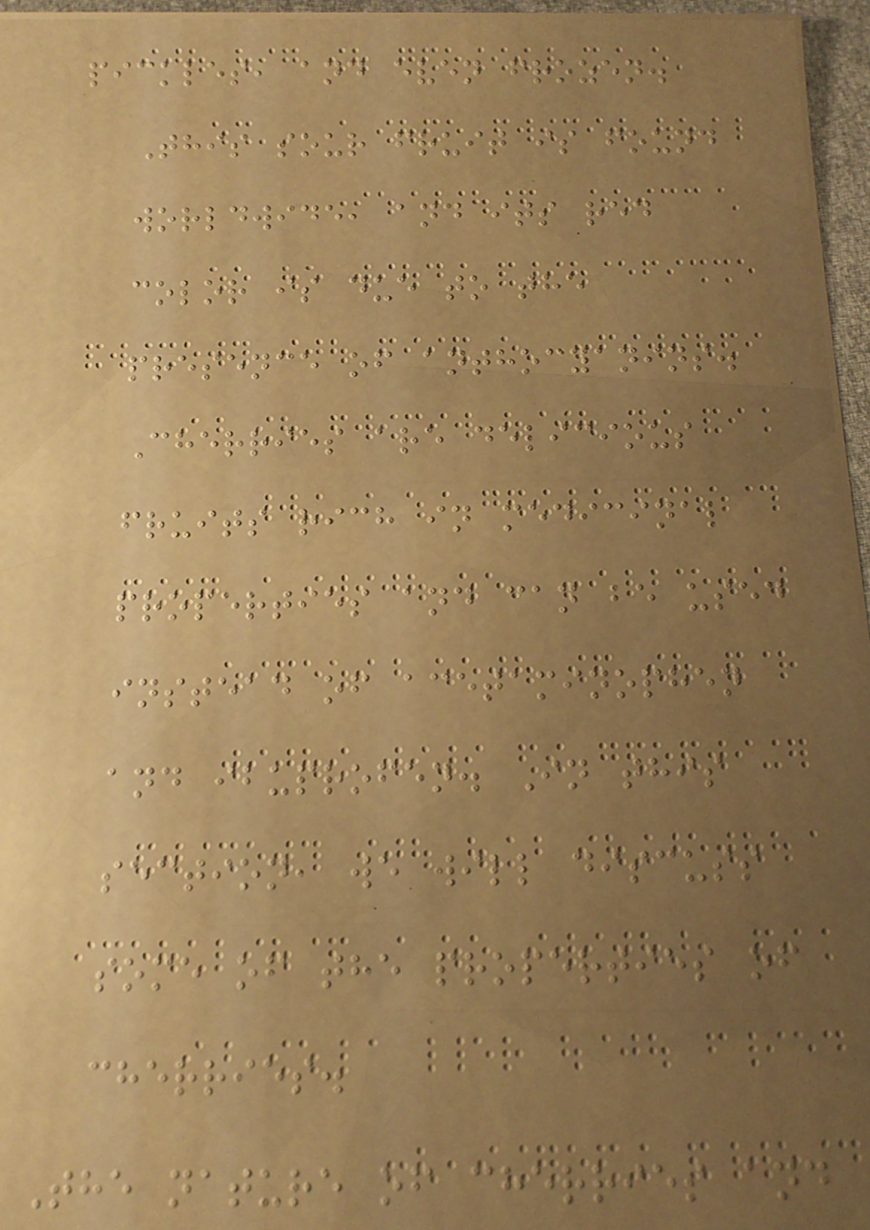pickles, and even frozen.
This sour fruit is found
worldwide, and its red
color is due to the
presence of anthocyanins.
Cherries are delicious
fruits rich in medicinal
properties and can be used
instead of acetaminophen
and ibuprofen. In this
section, we will discuss
some of the properties of
cherries.
The nature of cherries and
